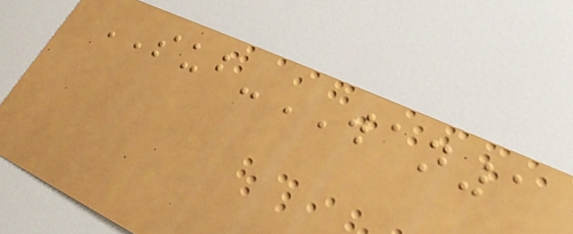SUB-WAN1
